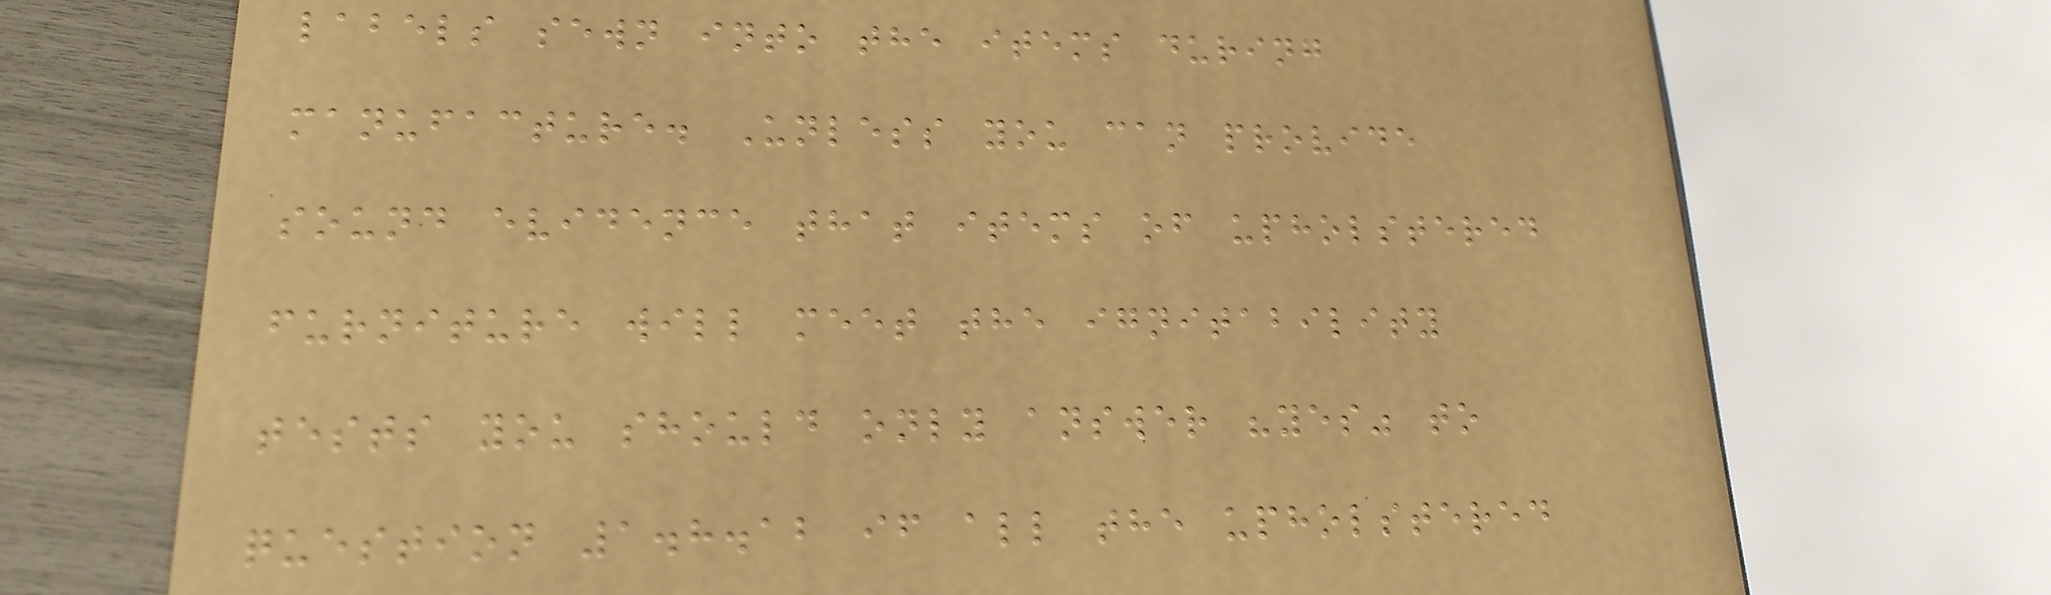labels sewn into the items during
manufacture. Unless you can provide
sound evidence that items of upholstered
furniture will meet the ignitability
tests you should only answer "yes" to
question 1.8.12 if all the upholstered
